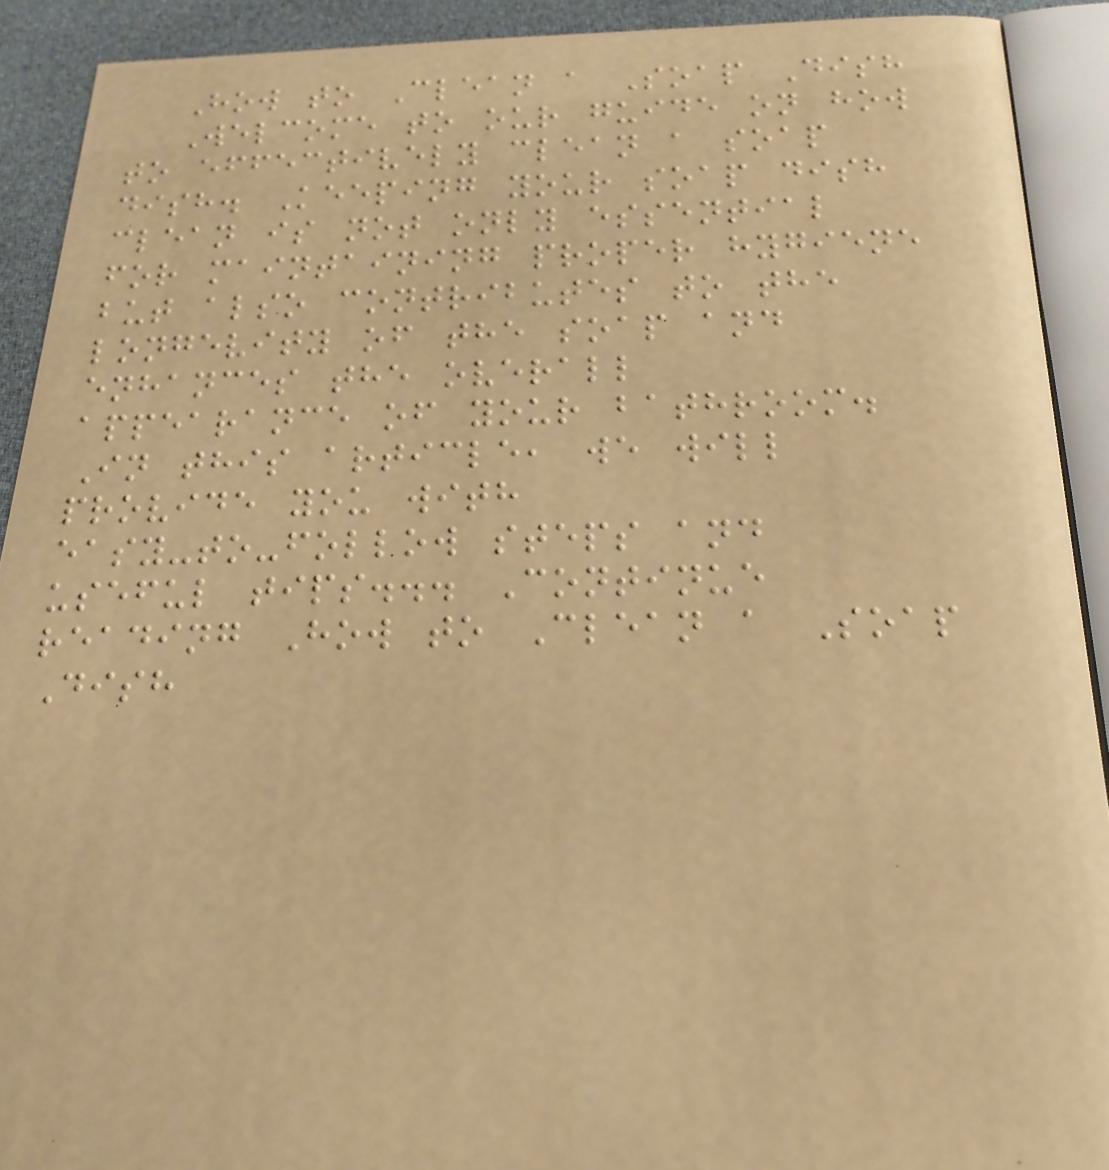How to Clean a Soap Dish
Welcome to our guide on how
to effectively clean a soap
dish. Keeping your soap dish
clean is not only essential
for maintaining proper hygiene
but also contributes to the
longevity of the soap and
enhances the overall
appearance of your bathroom.
In this article, we will
provide you with
easy-to-follow steps and
useful tips... Continue
reading How to Clean a Soap
Dish
